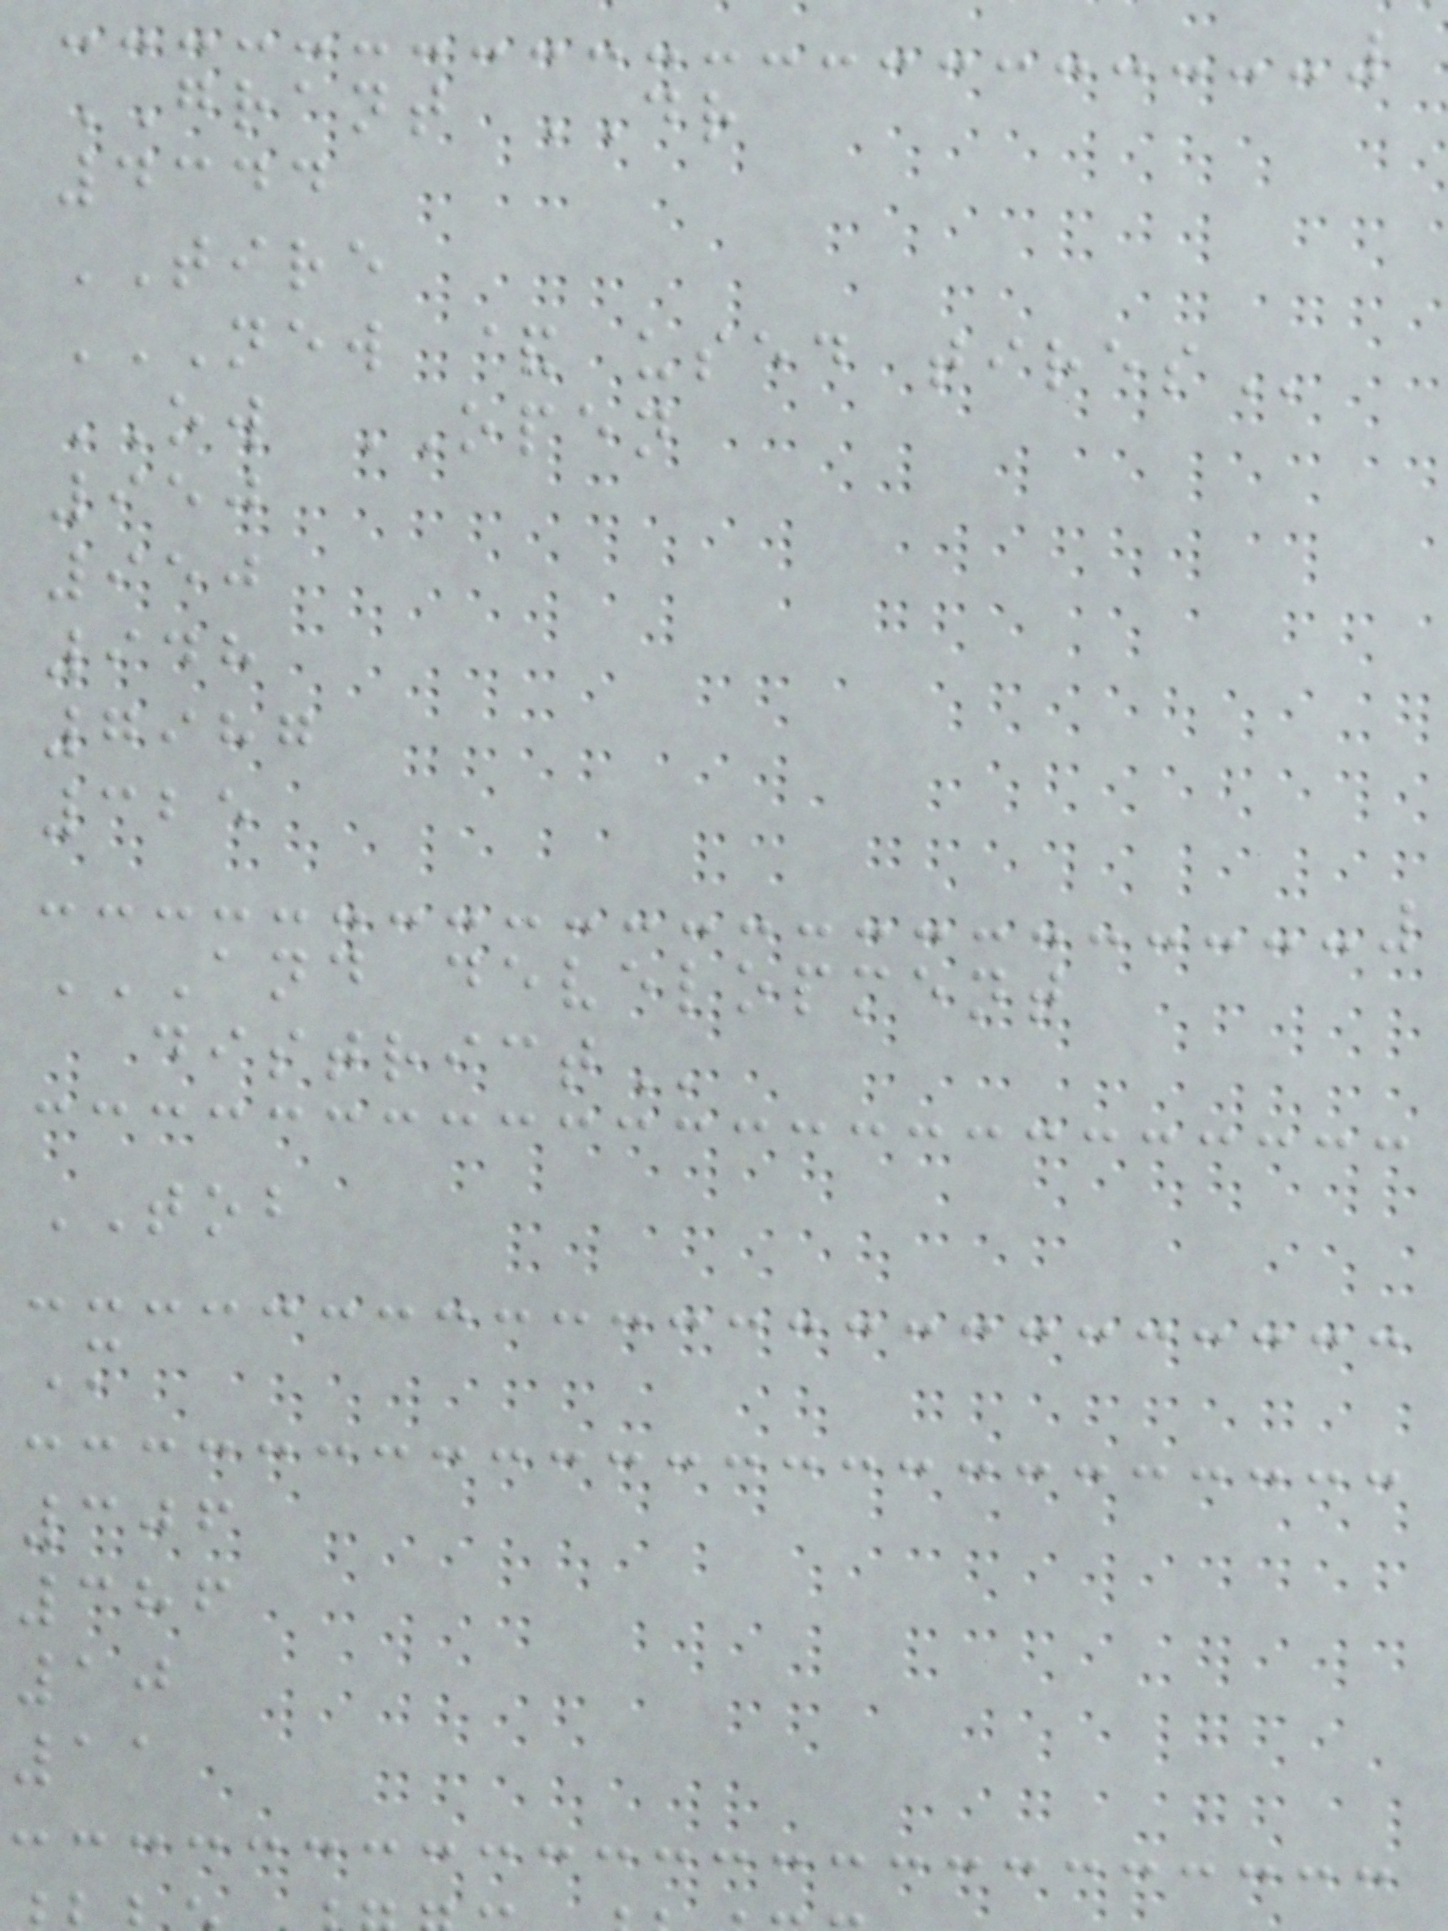GRANT DR
4344
TIRE
NEW & USED TIRES
OW OPEN
950
950
948
7987
325
AND DEVELOPMENT
TOB
M
306
386
10
11
